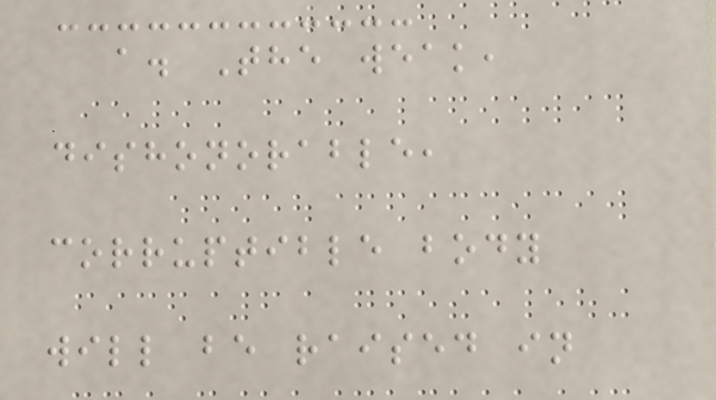a. The weak,
dishonorable,
corruptible body
will be raised in
